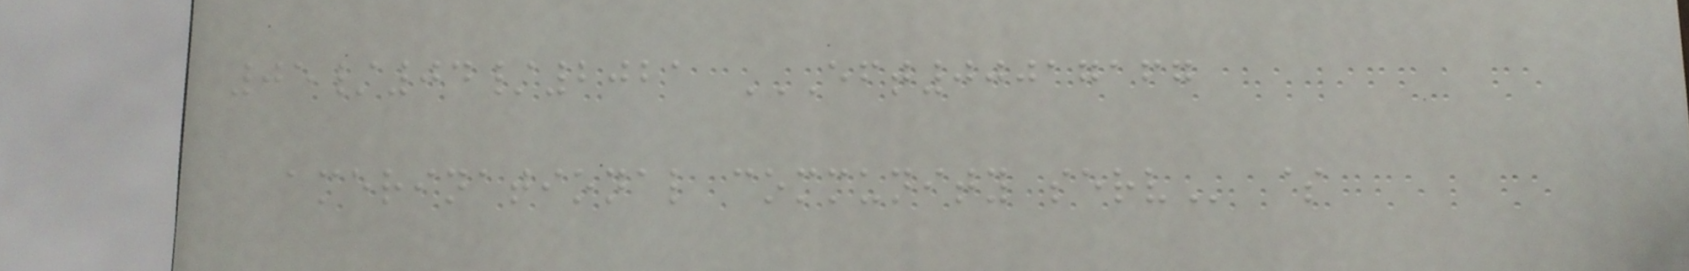05/04/2021 EFT00017167
AMERINATIONAL COMMUNITY SERV $
